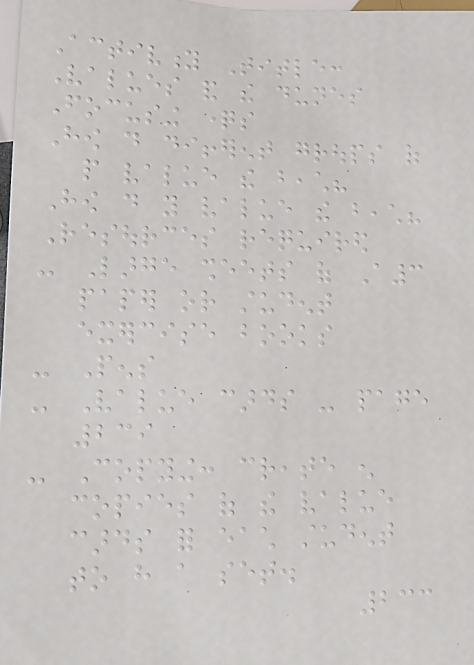Activity Title:
Values and the dunes
Focusing questions
How do different groups of
people value the beach?
How do you value the beach?
Resources required
- Large sheets of A3
paper or student
exercise books
- Pens
- Value cards - page
239
- Copying: create enough
copies of the value
cards for each student
to have a set.
233
